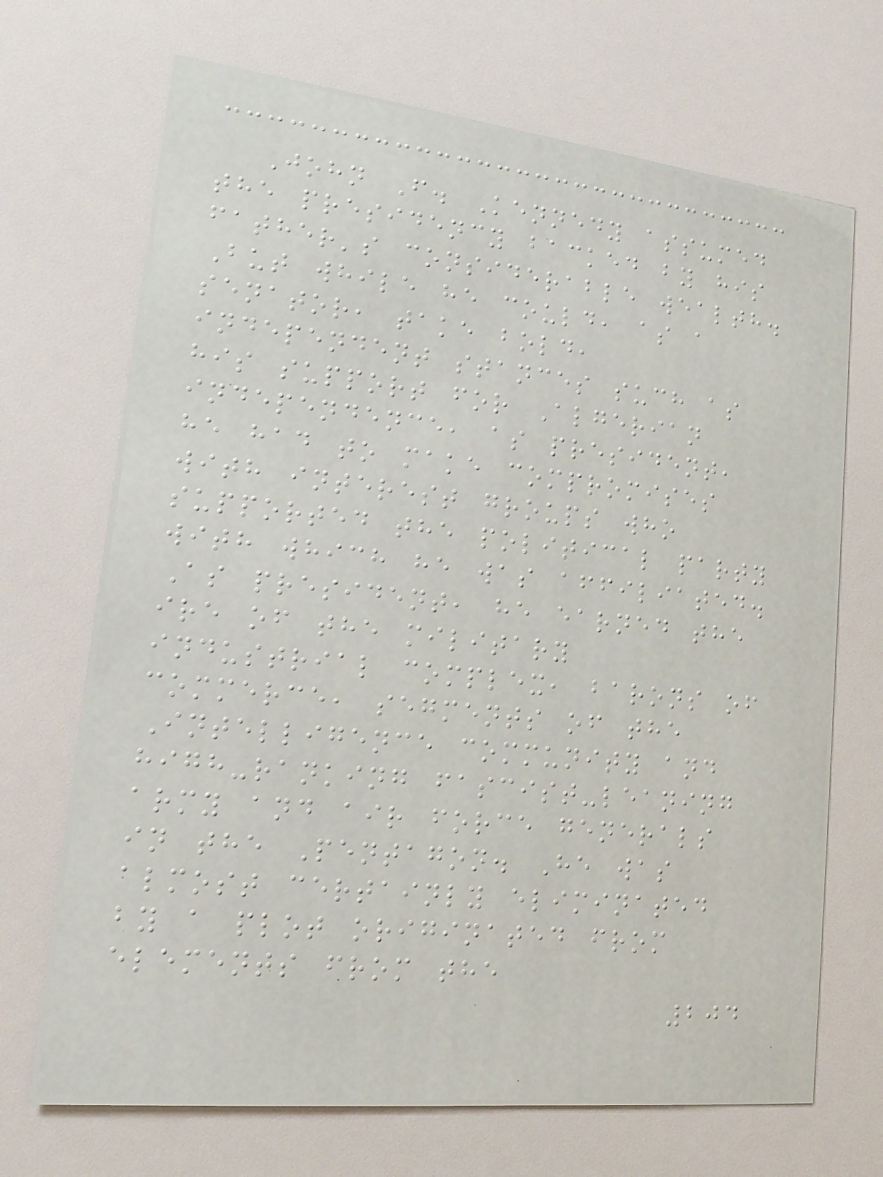John F. Kennedy assumed
the presidency backed by his
father's considerable wealth.
But while he could, as a
senator, take bold,
independent stances such as
his support for Algerian
independence, as president,
he had to make compromises
with interest groups who
supported the political party
with which he was affiliated.
As president, he earned the
ire of the military
industrial complex, barons of
commerce, segments of the
Intelligence community and
high-ranking fascist-leaning
army and air force generals
in the Pentagon. He was
almost certainly eliminated
by a plot originated from
elements from the
204
